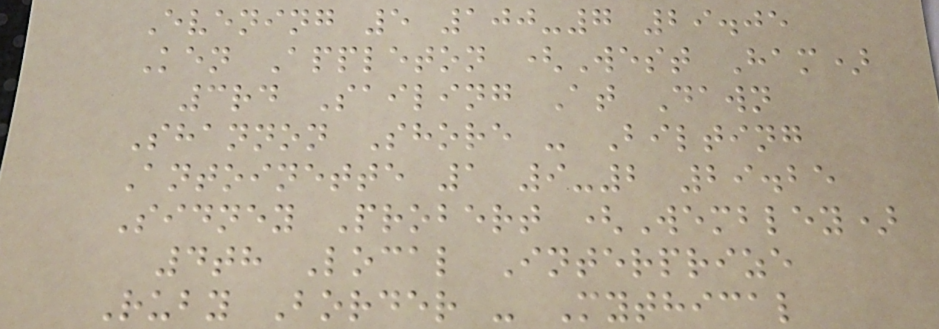Evening 5 100-7 29.05
Ken Appleton (West Ham)
3rd Sailing At Dawn
Shannon Shore - Bilting
Antoinette 1 9-2 29.25
Sidney Probert (Wembley)
4th Local Interprize
Ruby Border - Mythical
